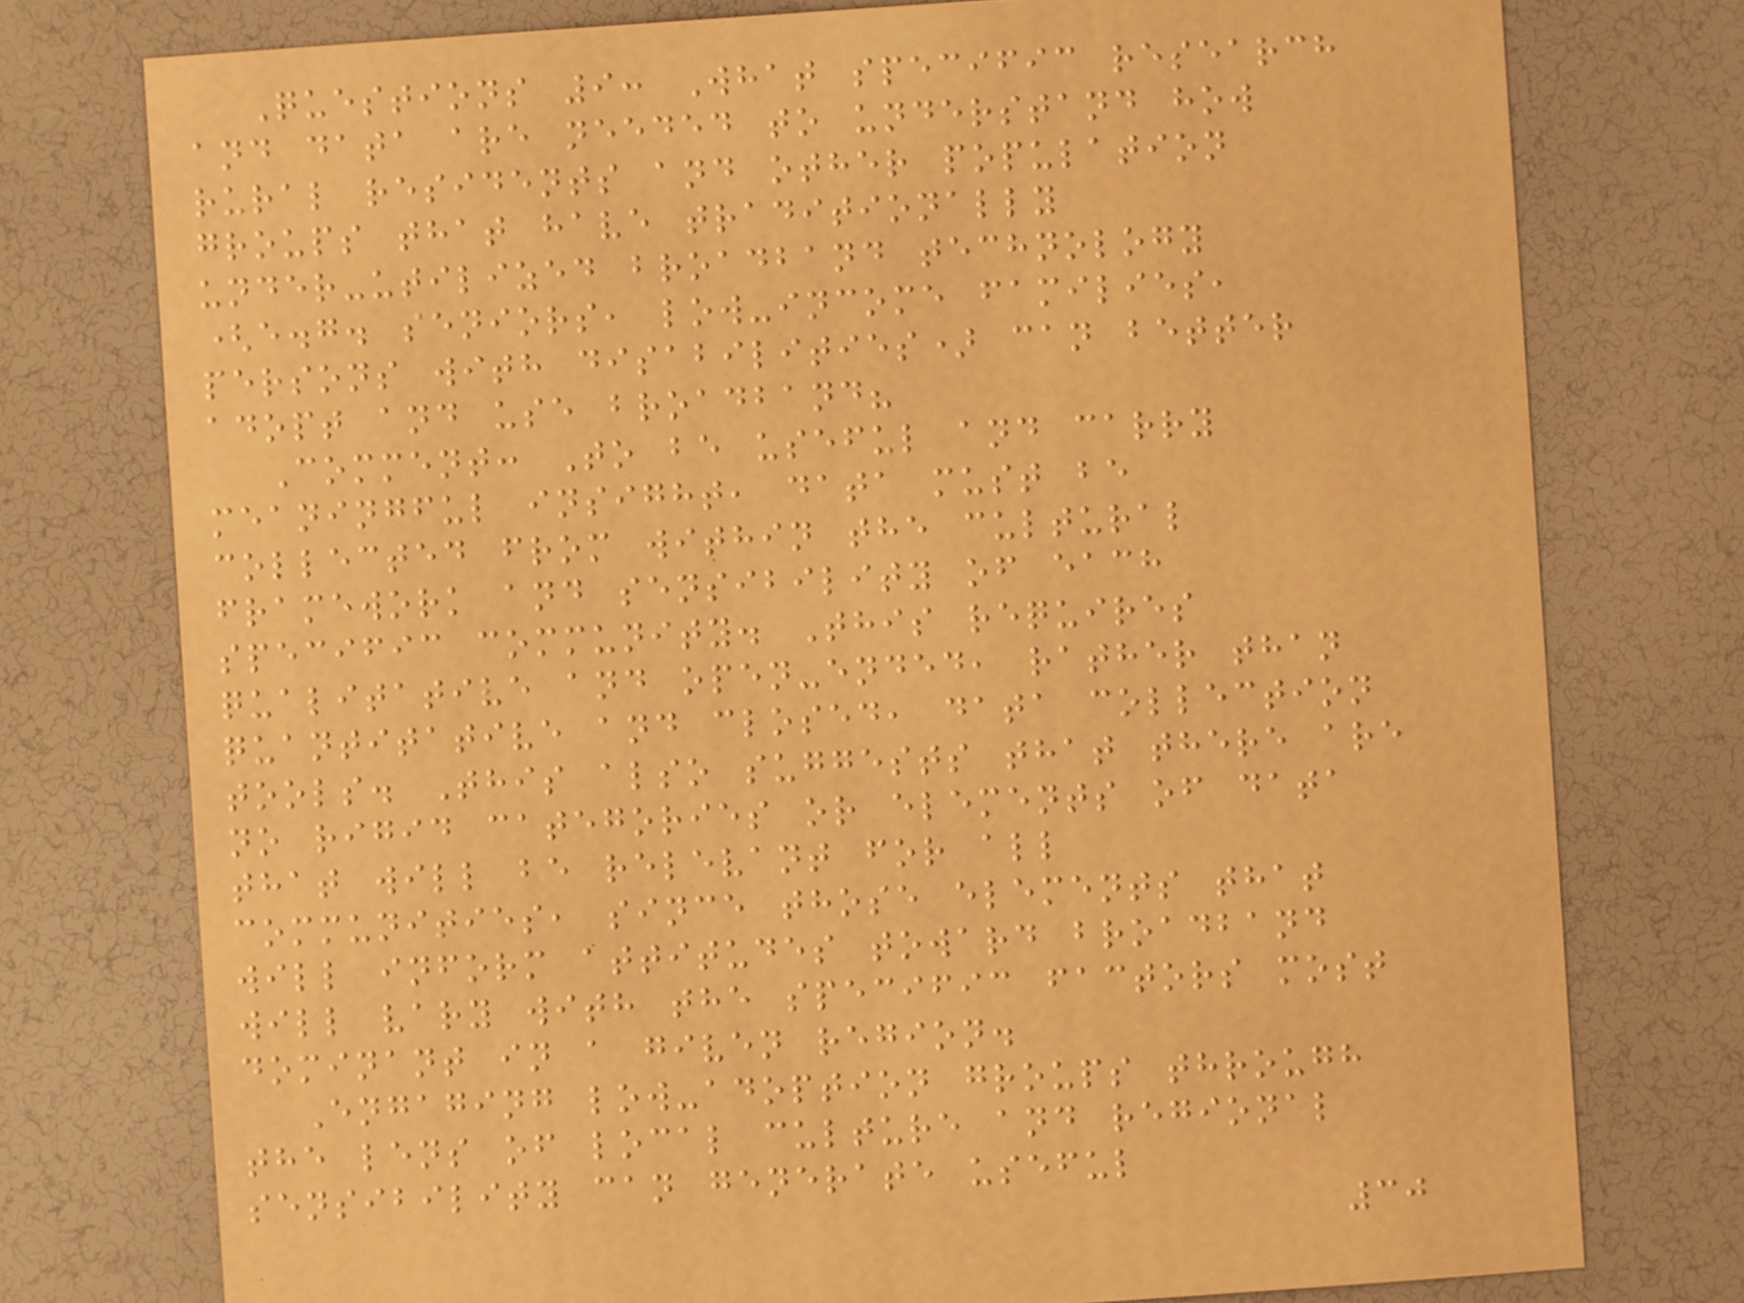Questions 9: What specific research
and data are needed to understand how
rural residents and other population
groups that have traditionally
under-utilized broadband technology
(e.g. seniors, low-income families,
persons with disabilities) can better
adopt and use broadband?
Comment: To be useful and carry
meaningful insight, data must be
collected from within the cultural
framework and sensibility of each
specific community. This requires
qualitative and open-ended, rather than
quantitative and closed, data collection
tools. This also suggests that there are
no rigid categories or elements of data
that will be relevant for all
communities, since those elements that
will inform attitudes toward broadband
will vary with the specific factors most
dominant in a given region.
Engaging low-adoption groups through
the lens of local culture and regional
sensibility can generate useful
30
